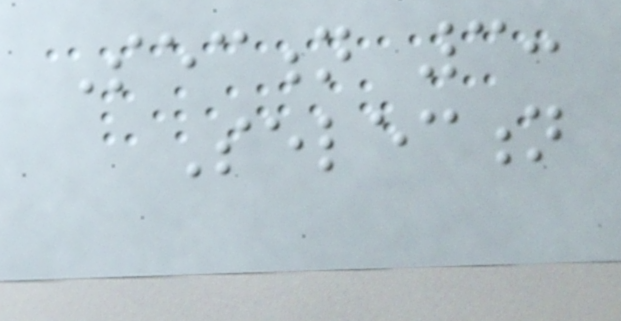Section 3:
Selection
